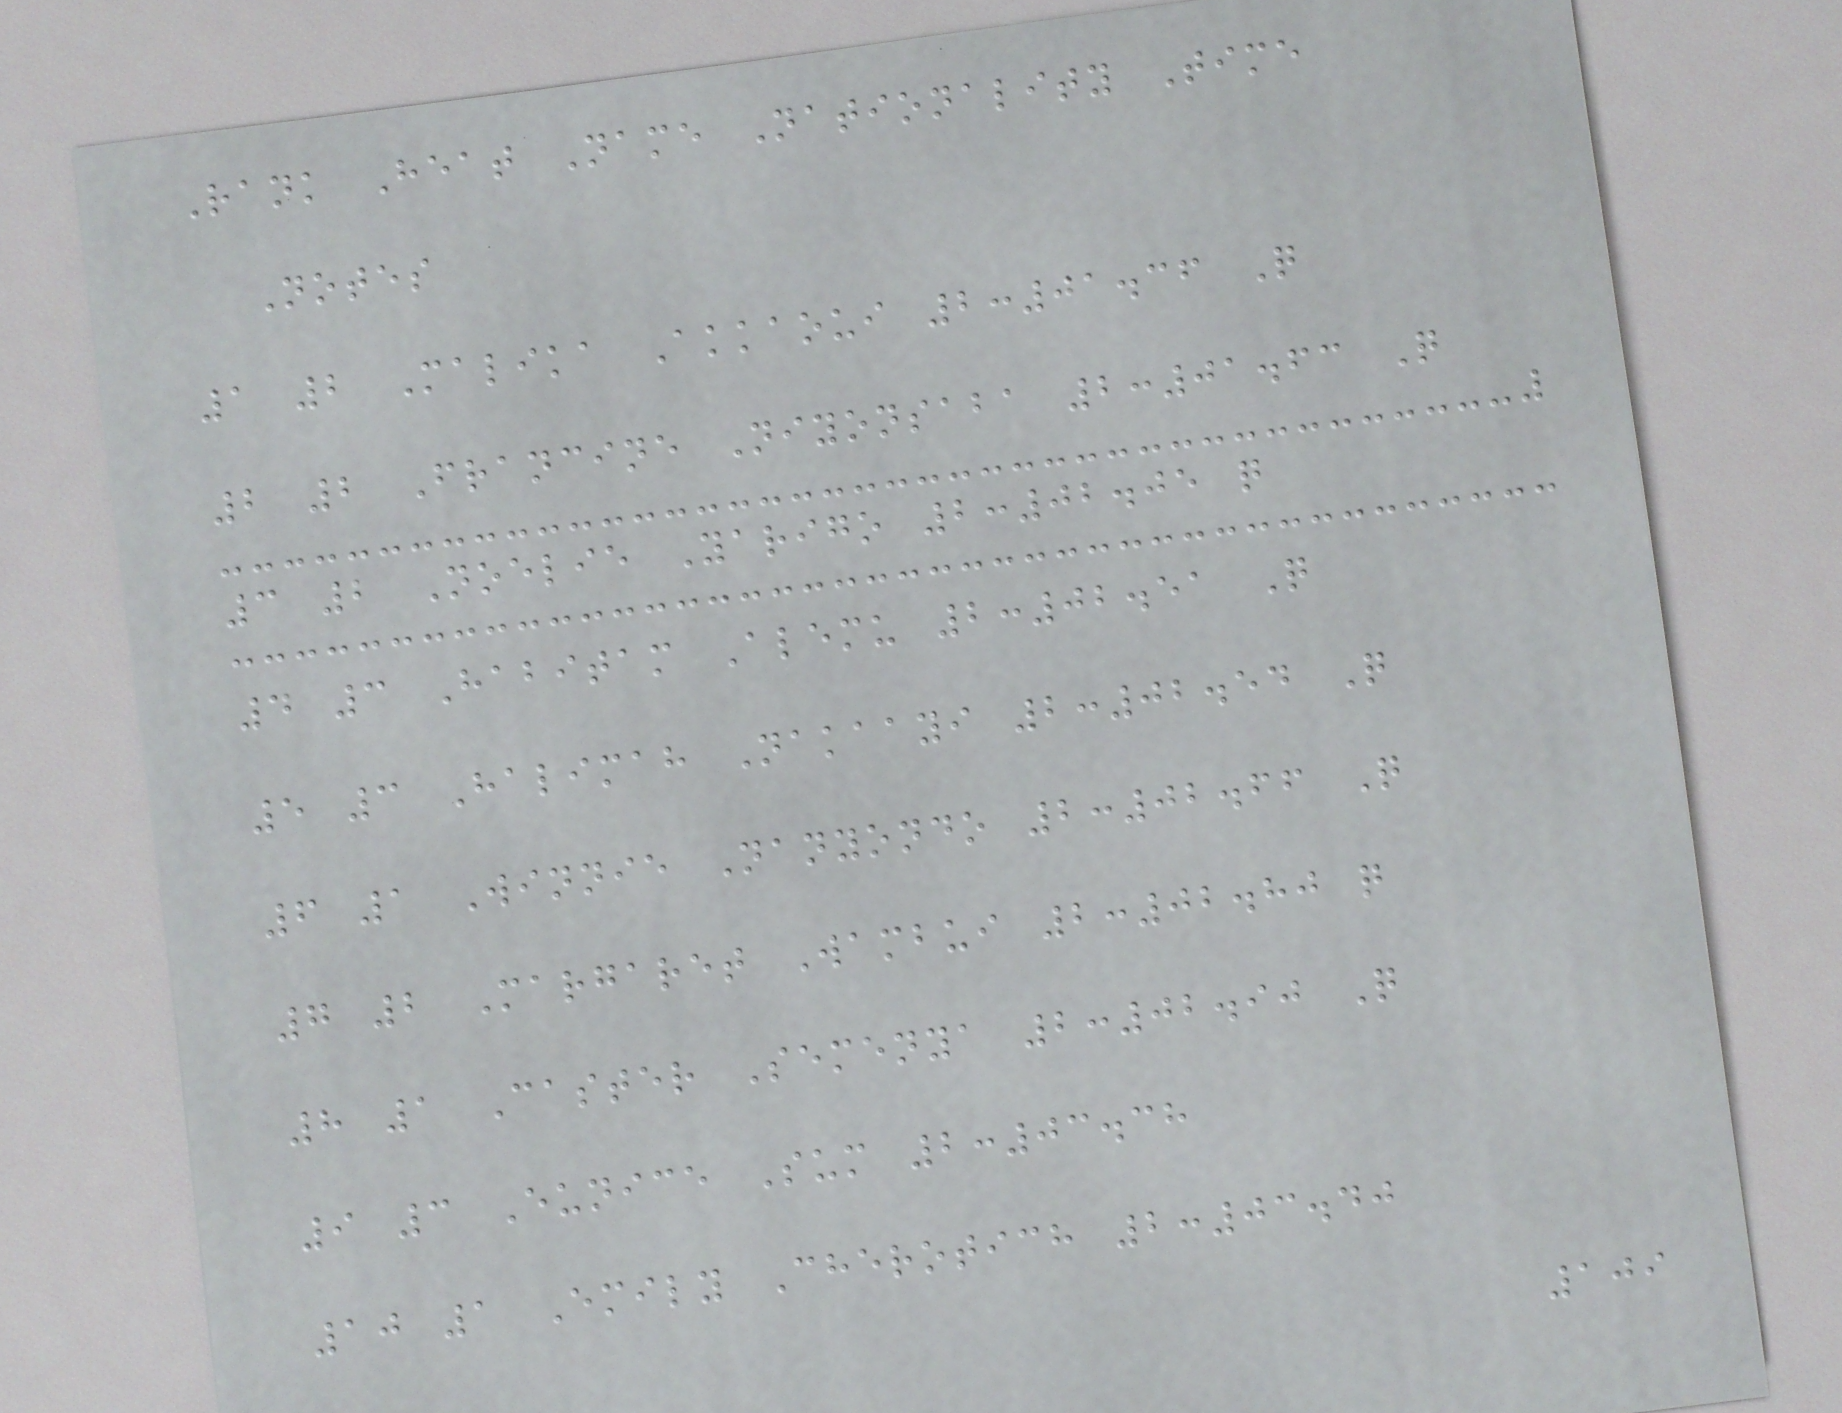Rank Heat Name Nationality Time
Notes
1 2 Malika Akkaoui 2:01.36 Q
2 2 Francine Niyonsaba 2:01.63 Q
3 2 Noelie Yarigo 2:02.05 q
4 3 Habitam Alemu 2:02.51 Q
5 3 Halimah Nakaayi 2:02.54 Q
6 1 Winnie Nanyondo 2:02.66 Q
7 2 Margaret Wambui 2:02.80 q
8 1 Caster Semenya 2:02.90 Q
9 3 Eunice Sum 2:03.38
10 1 Emily Cherotich 2:03.40
109
